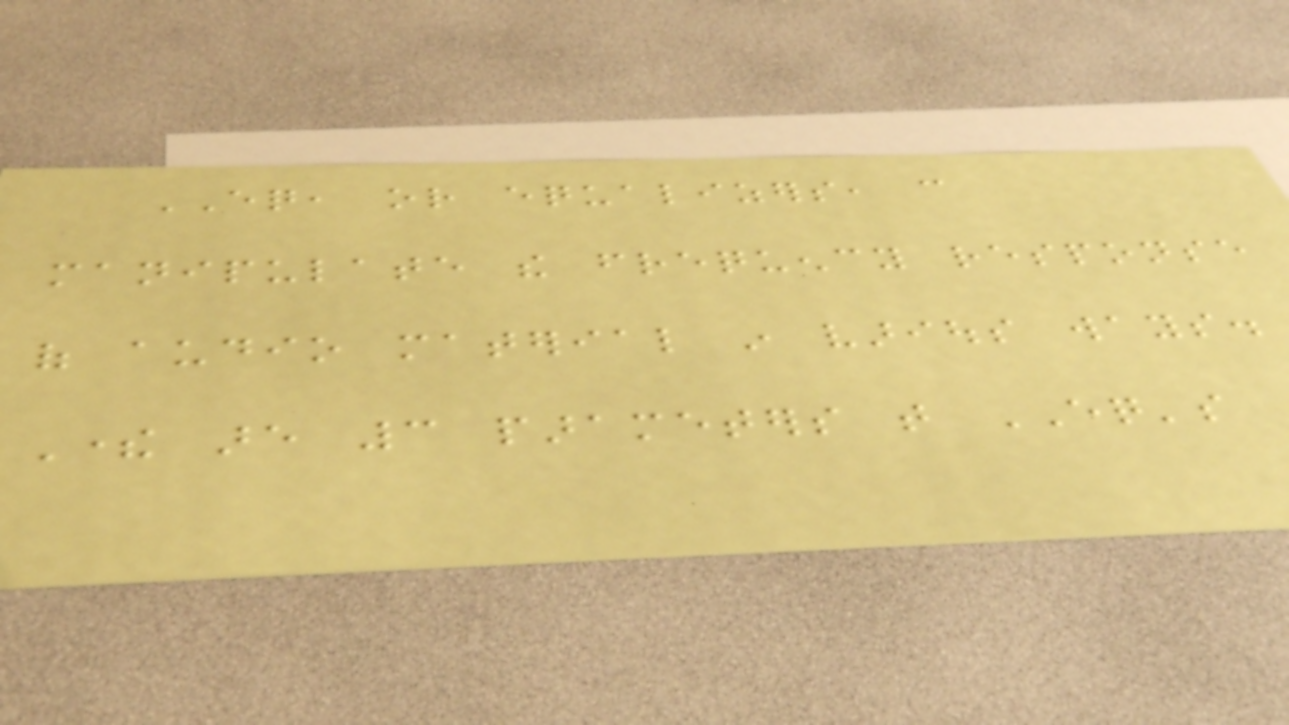EQ, or equalizers, can
manipulate the frequency response
of audio material in various ways.
There are 3 parameters that EQ's
